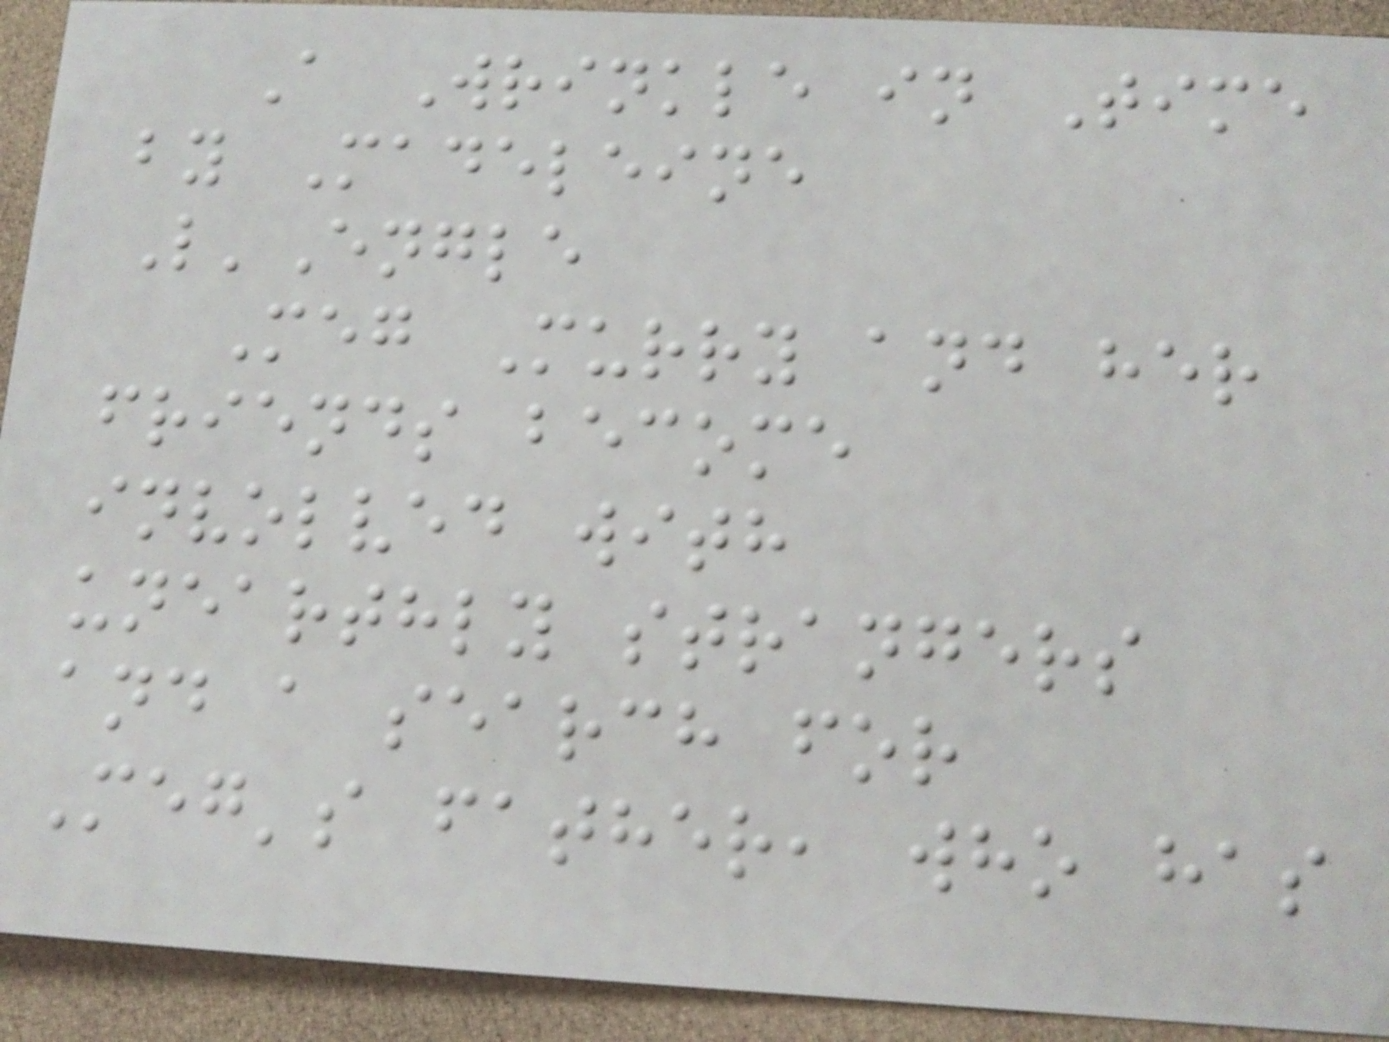A Wrinkle in Time
by Madeleine
L'Engle
Meg Murry and her
friends become
involved with
unearthly strangers
and a search for
Meg's father, who has
